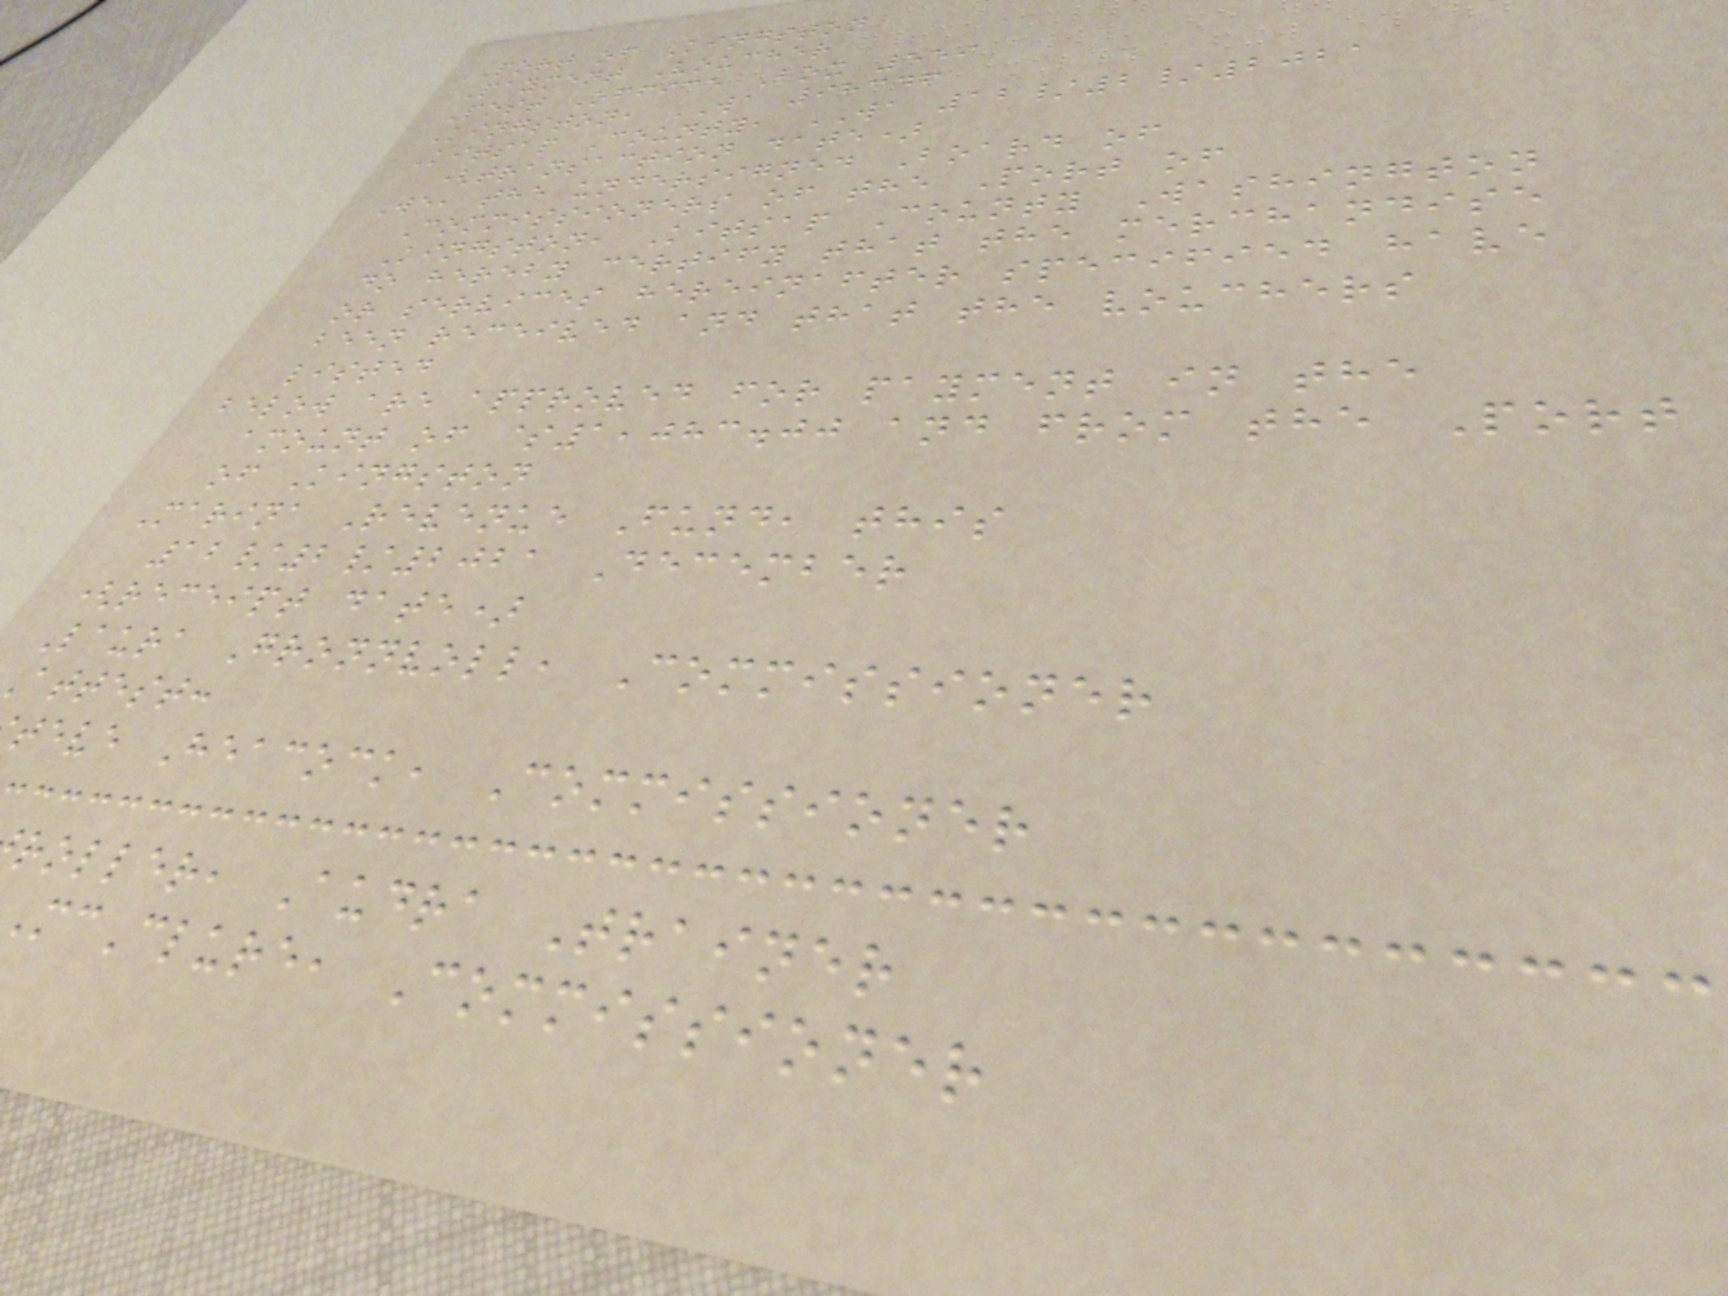Port of Kingston
Payment Voucher
Post Office Box 559
Kingston, WA 98346
Kitsap County, WA 12/2/2021
(transaction date)
We, the undersigned Board of
Commissioners of the Port of
Kingston, Kitsap County Washington
do hereby certify that the merchandise
or services hereinafter specified have
been received and that the vouchers
listed
below are approved for payment in the
amount of $1,083.00 and from the Port
of Kingston
Marina Revenue Fund, this
12/2/2021 December
(receipt date)
Laura Gronnvoll, Commissioner
attest:
teve Heacock, Commissioner
roller, Audra Trainer
cClure, Commissioner
